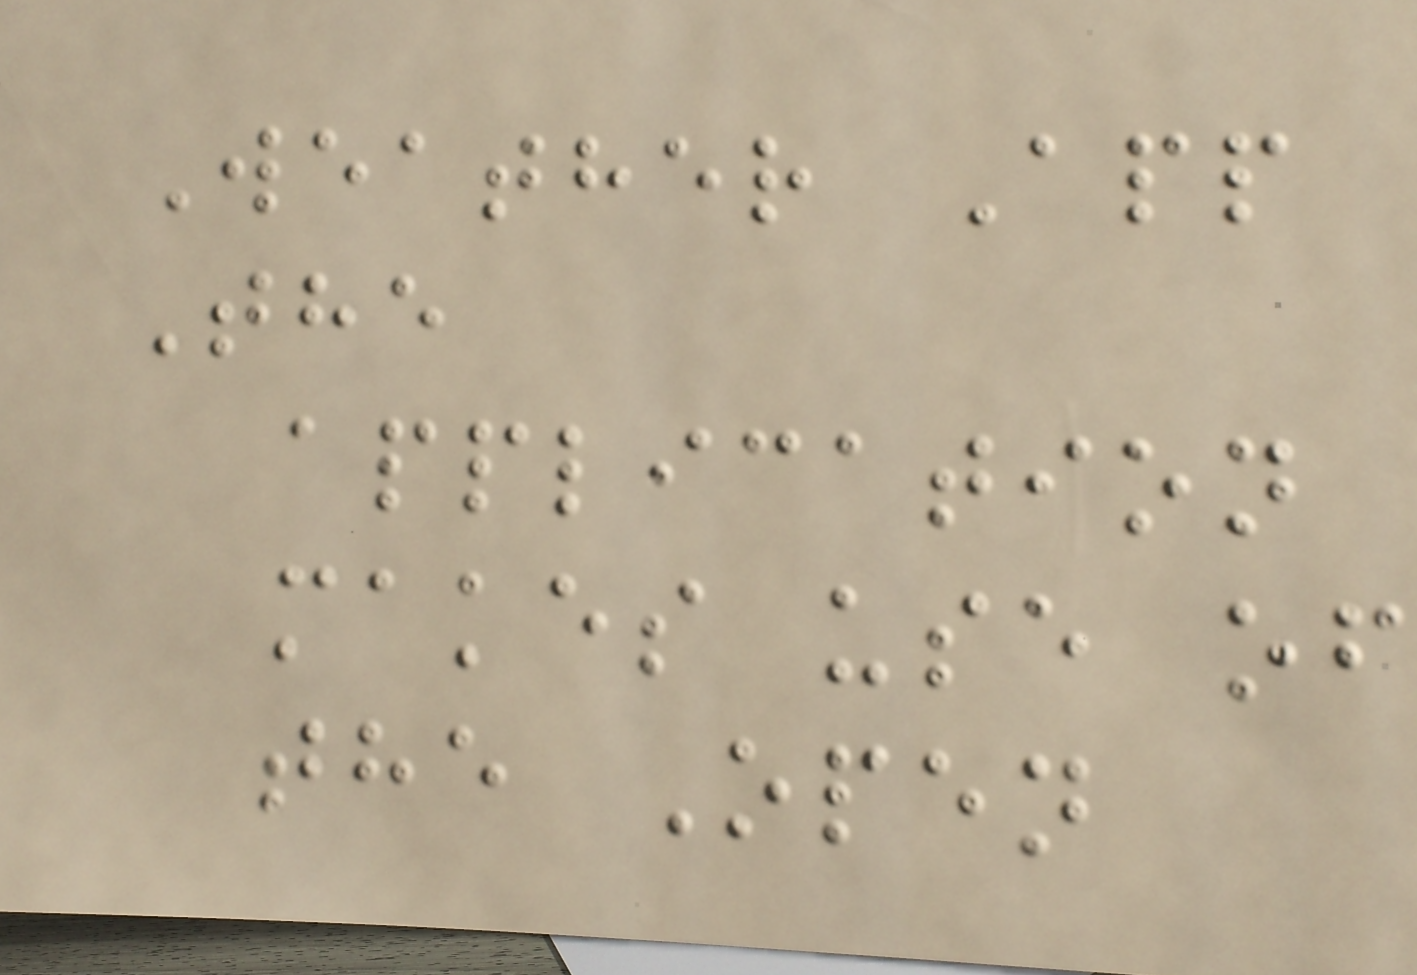Weather App
The
application
makes use of
the Open
